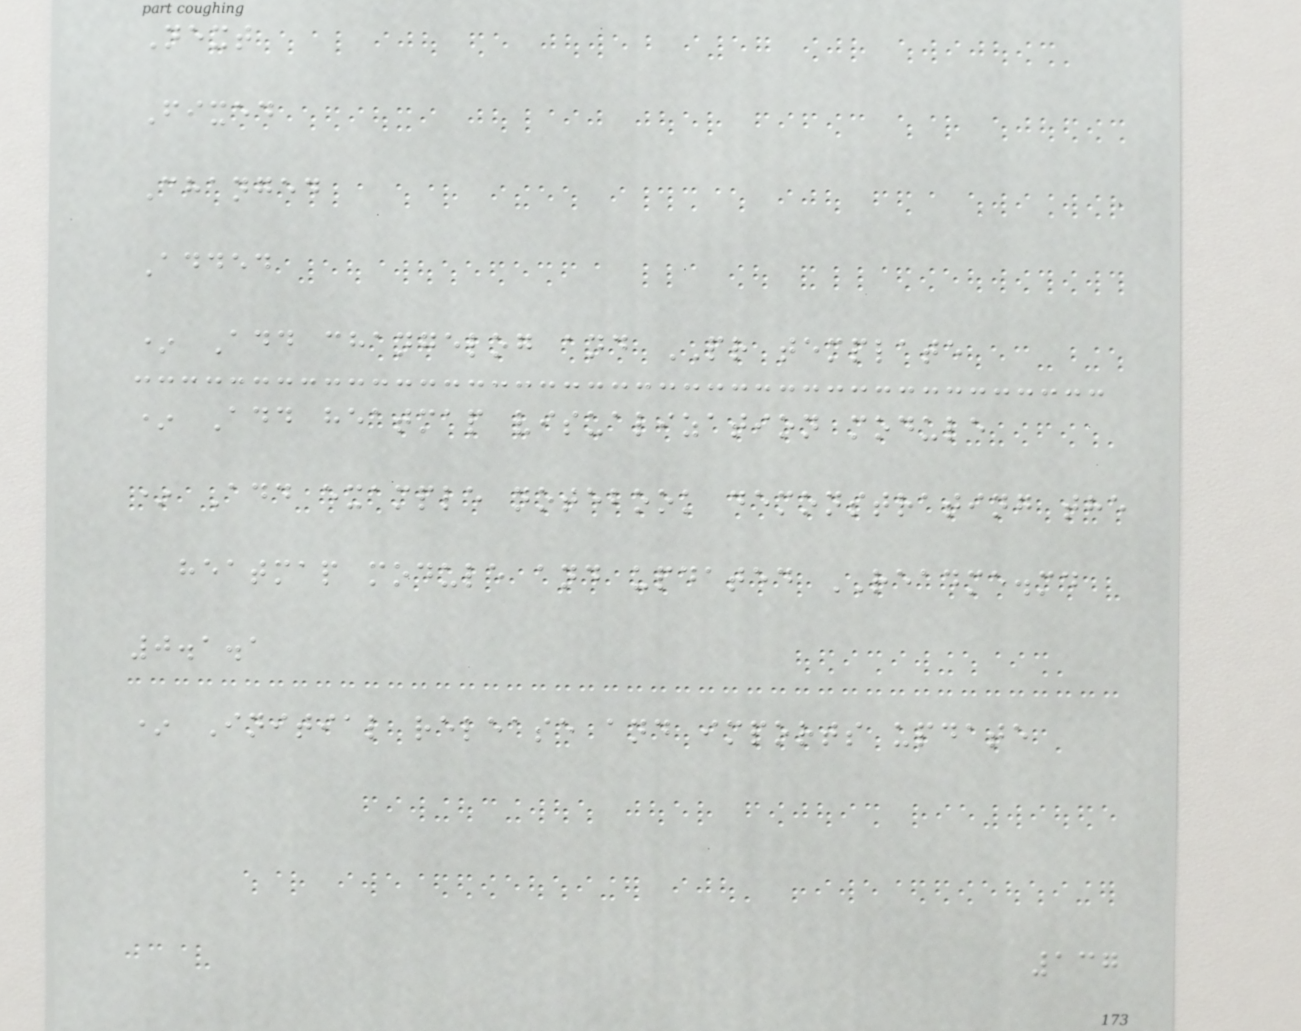Next
Fixed
Changed
Added
* Add changelog and PR template
* Add heatmap visualization module
* Add example notebook demonstrating the
heatmap module and updated README.md
0.1.1
* Initial release and imports update
137
